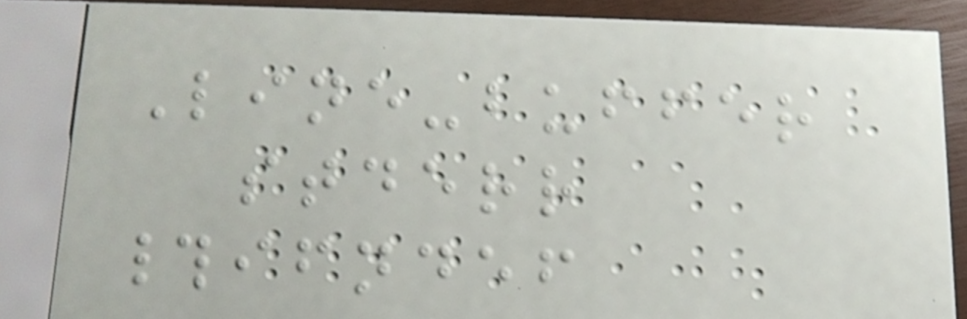Line-buffer
stderr
#ifndef
